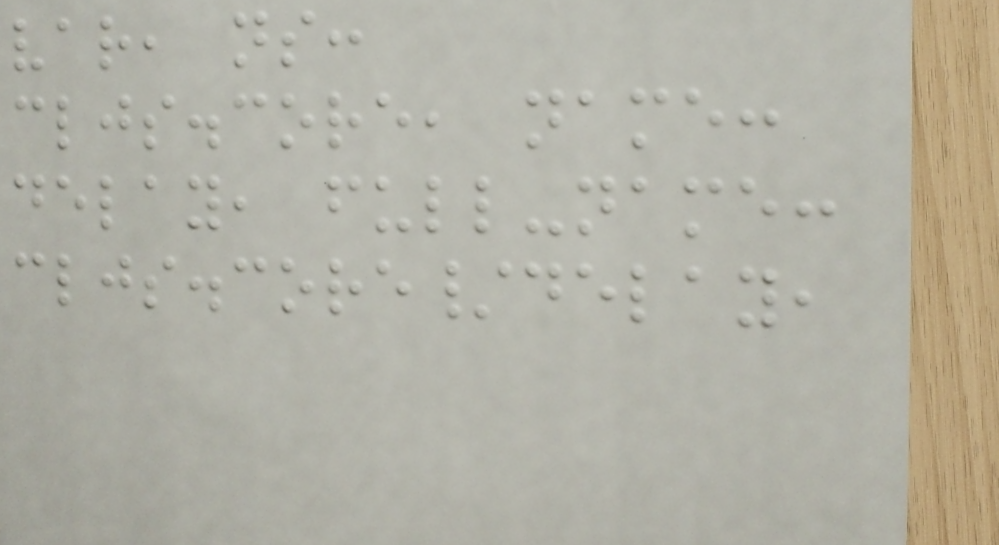var, ns:
cljs.core, name:
delay, full-name:
cljs.core/delay,
